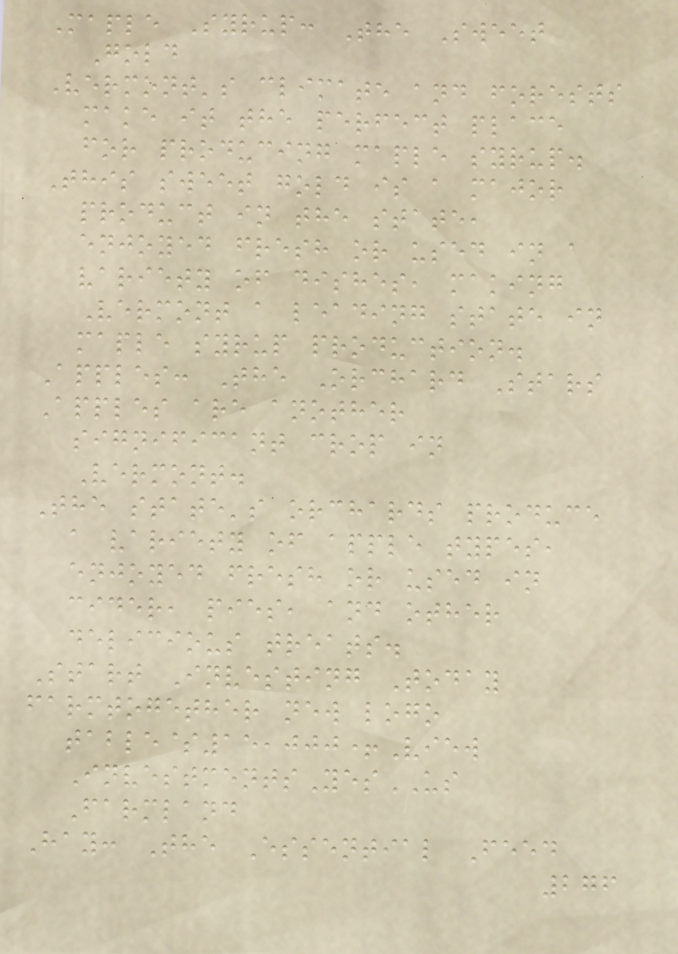Maple Syrup: The Sweet
Gold
Vermont's climate and forests
make it the perfect place
for producing maple syrup.
This sweet gold is a major
product in the state,
enjoyed fresh or used in a
variety of dishes, making
Vermont a leading state in
maple syrup production.
Apples: The Orchard Stars
Apples are another
significant crop in
Vermont.
The state's orchards produce
a variety of apple types,
enjoyed fresh or used in
cider, pies, and other
delicious treats.
Start Investing Today
farmtogether new logo
table$15,000+View
InvestmentsYesUS
Farmland
Hay: The Essential Feed
276
